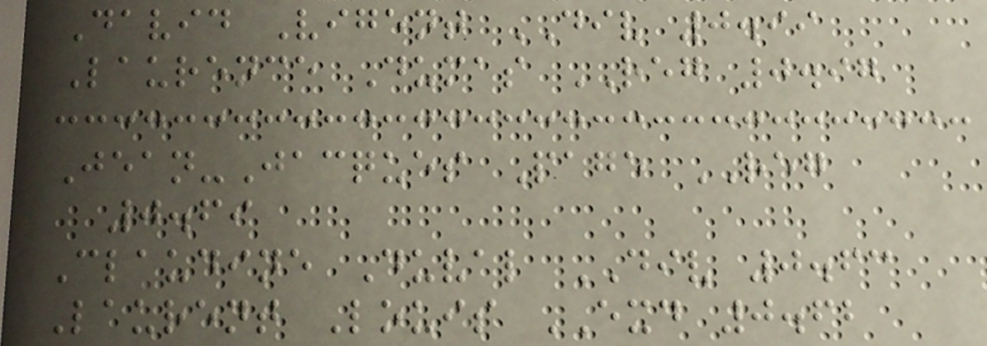David Vigent DIV 0.99
Laurence Dumas REG 0.97
Jean-Jacques Page REG
0.69
Claudine Duval DIV 0.63
Laurent Louis EXD 0.62
